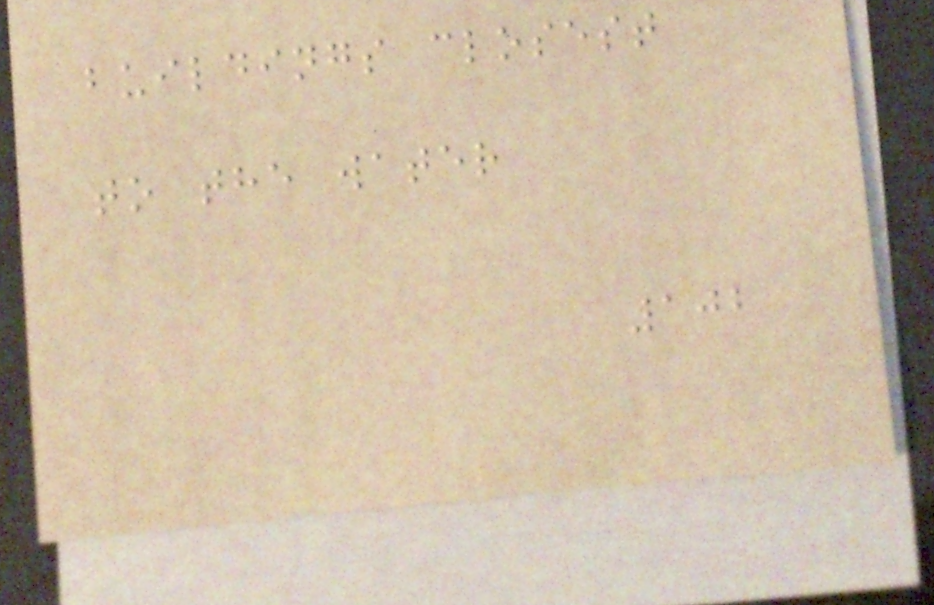buildings closest
to the water
102
